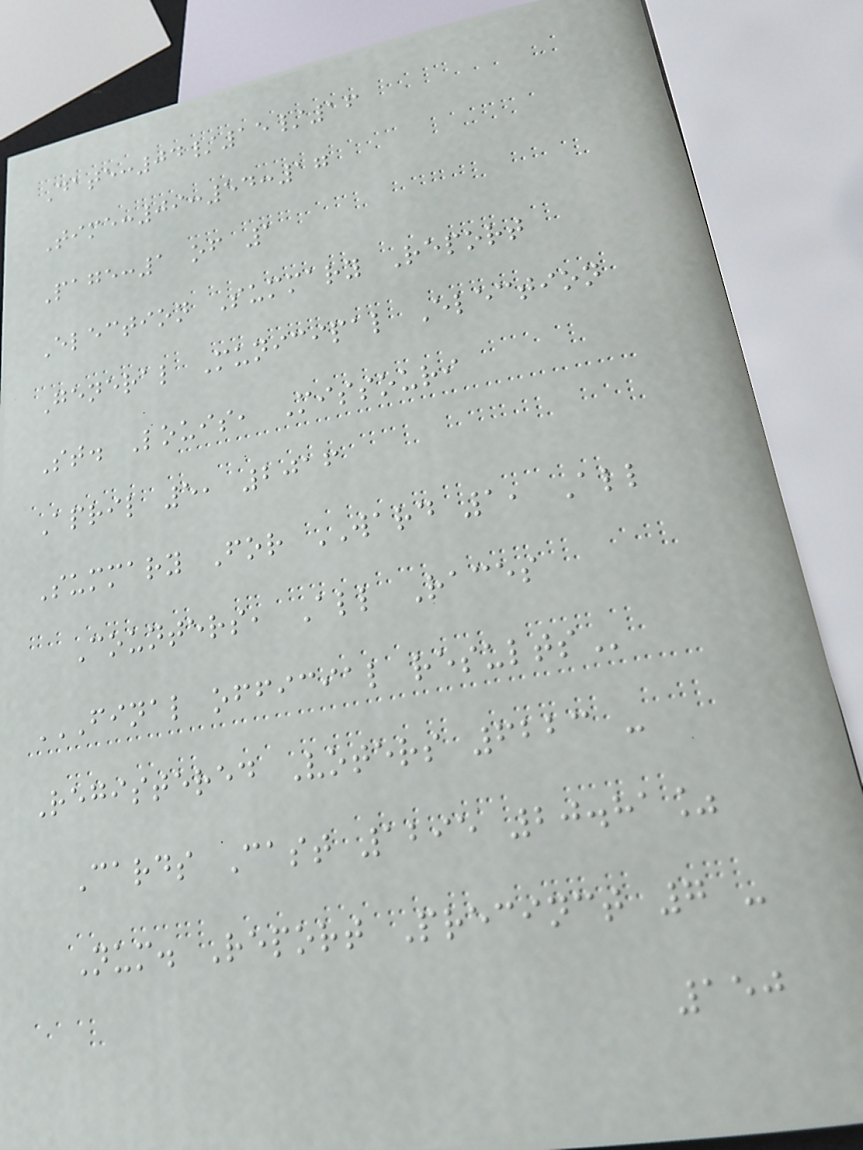Date:04/15/16
Time:09:54:17
Page:1 of 1
Election Summary Report
General Municipal Election
St. Louis, Missouri
April 5, 2016
Summary For WARD 1, All
Counters, All Races
FINAL OFFICIAL RESULTS
Registered Voters 6223 -
Cards Cast 1295 20.81%
Num. Report Precinct 7 -
150
